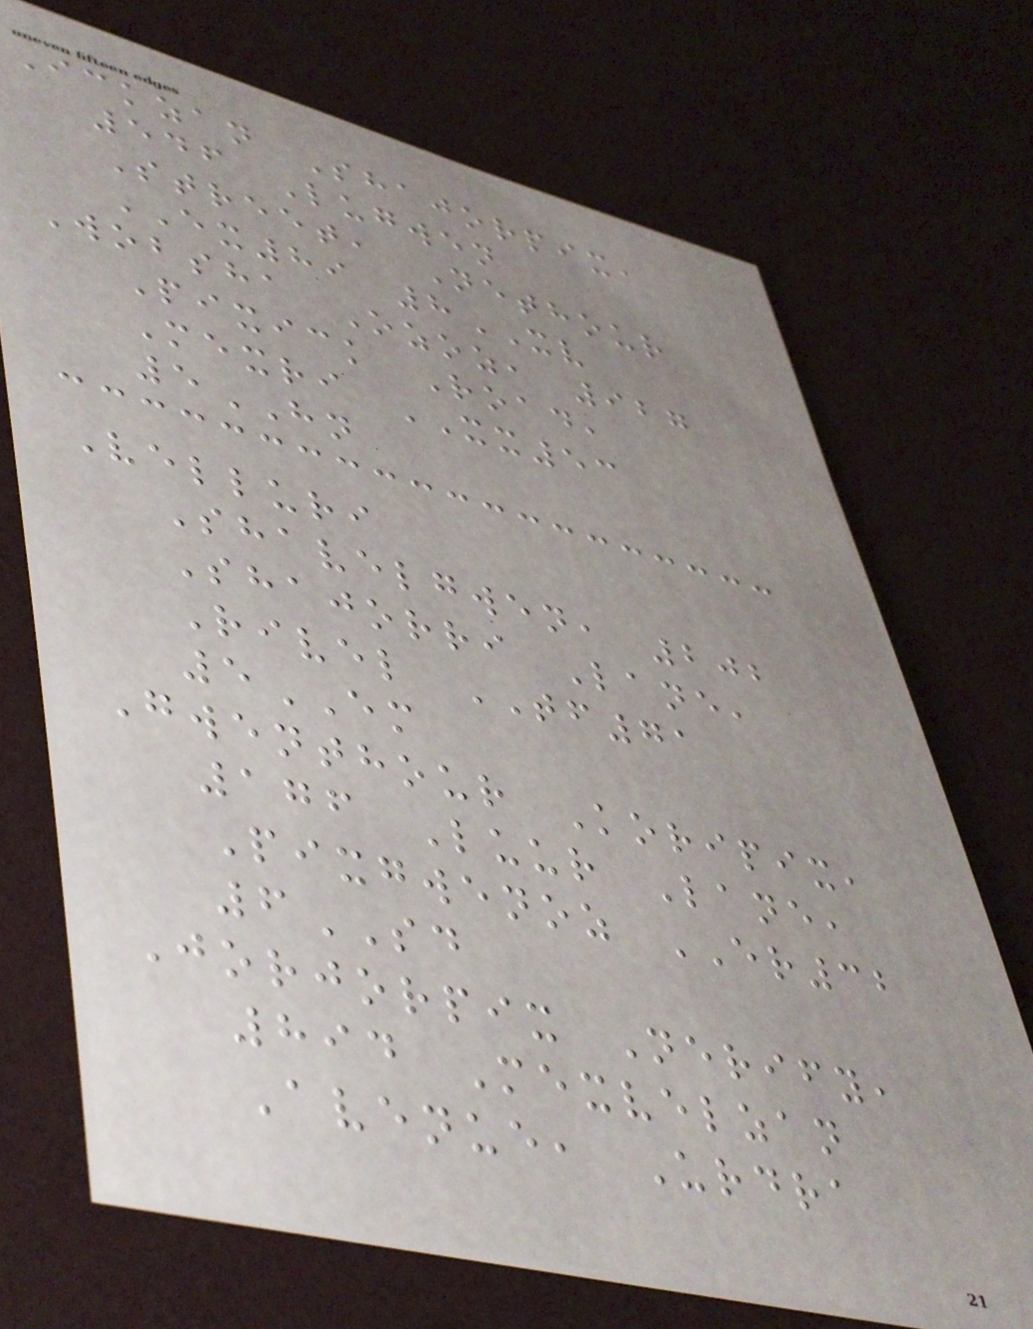Ickzan Shajorpix,
546 Lugwen
Street, Nethour
EX89 8XV
Wobsha Ozoz, 927
Pixick Road,
Mexri XX53
5HN
Velluri
Shavelgwen, 202
Shajorri Lane,
Rivel TF71
5EM
Gwenthour Koripix,
176 Luur Lane,
Pixgwenoz ER32
6SD
Jorjorpix Nerify,
894 Mexvelzan
Avenue, Urdra
